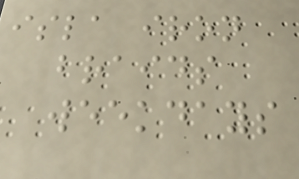isla iron
braids
weekdays
